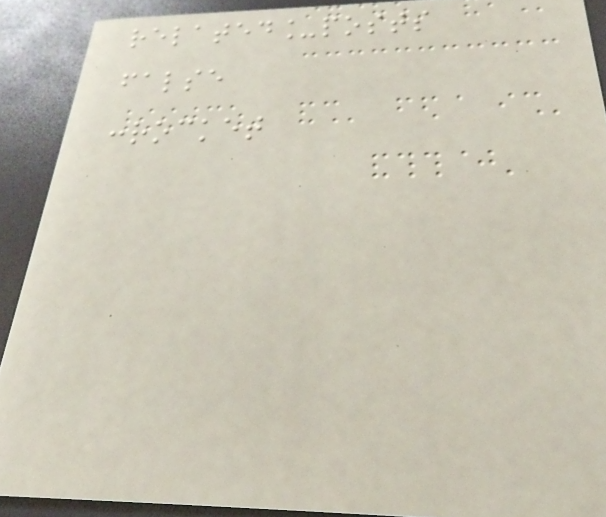related_posts
false
:rocket
